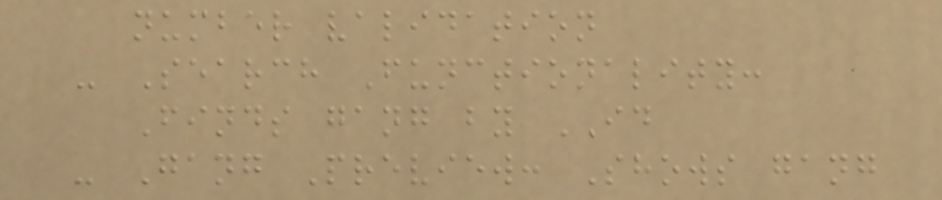number validation
- Search Functionality:
Finds gang by ID
- Gang Preview: Shows gang
